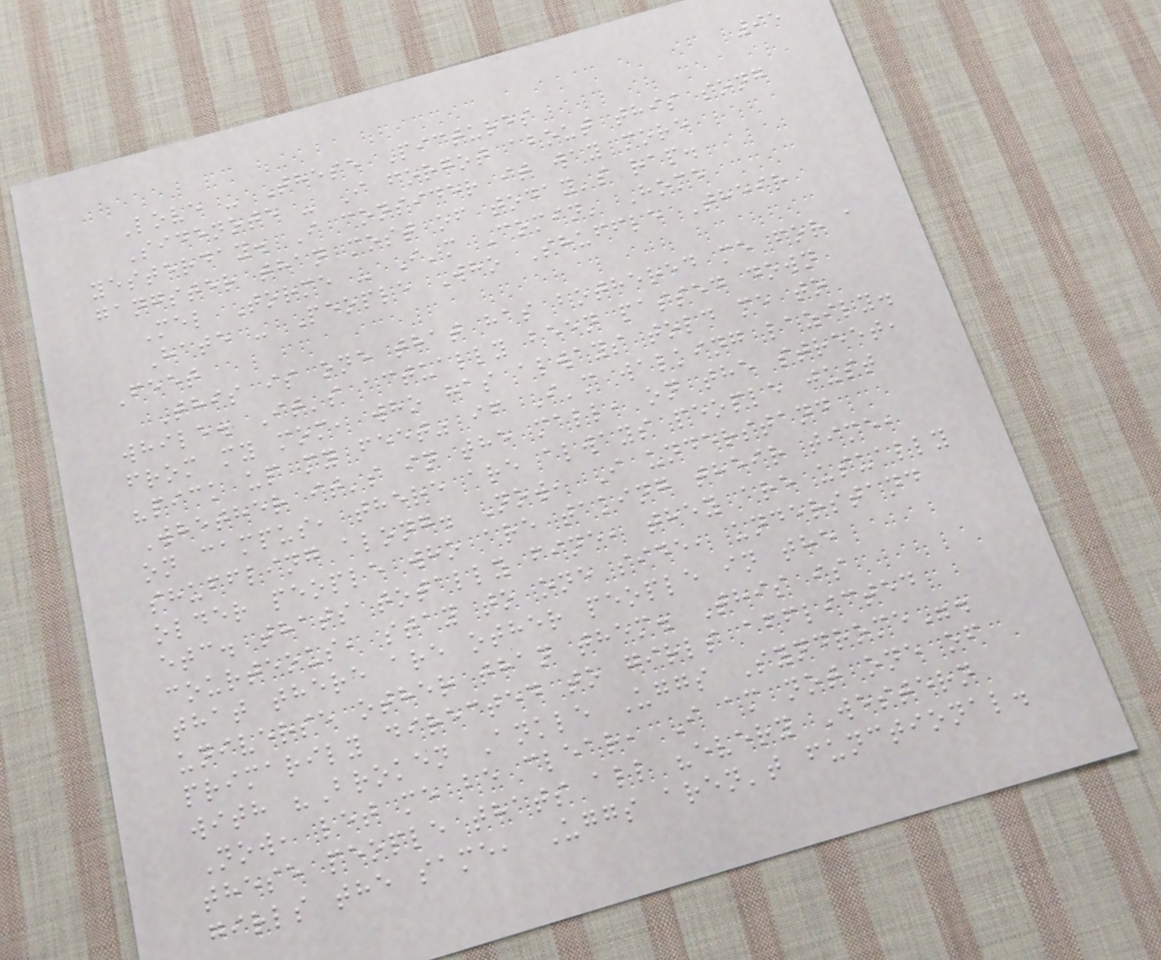95
Love - These Pictures
Sidenote - I forgot about this song
yesterday. I consider it way more
gangster than most of today's rap.
Mel Torme - I'm Comin' Home
Hate - People Who Shuffle Their
Feet
This is one that has bothered me for a
while. It's actually been passed down
from my mom, who has always told me to
"pick up my feet" if I'm walking lazily.
Whether it's in the mall, on the street,
on campus, there are always people just
shuffling along. Now, I understand
older people who are taking their time,
etc. thats totally fine, they are usually
courteous, stay to one side, understand
that there are other people in the
universe other than them. This is
primarily directed to girls afflicted
with "Broken Ankle Uggs Syndrome".
Now, let me be clear, I am not one of
these people thats all "every Western
girls the same, Uggs aren't functional.
